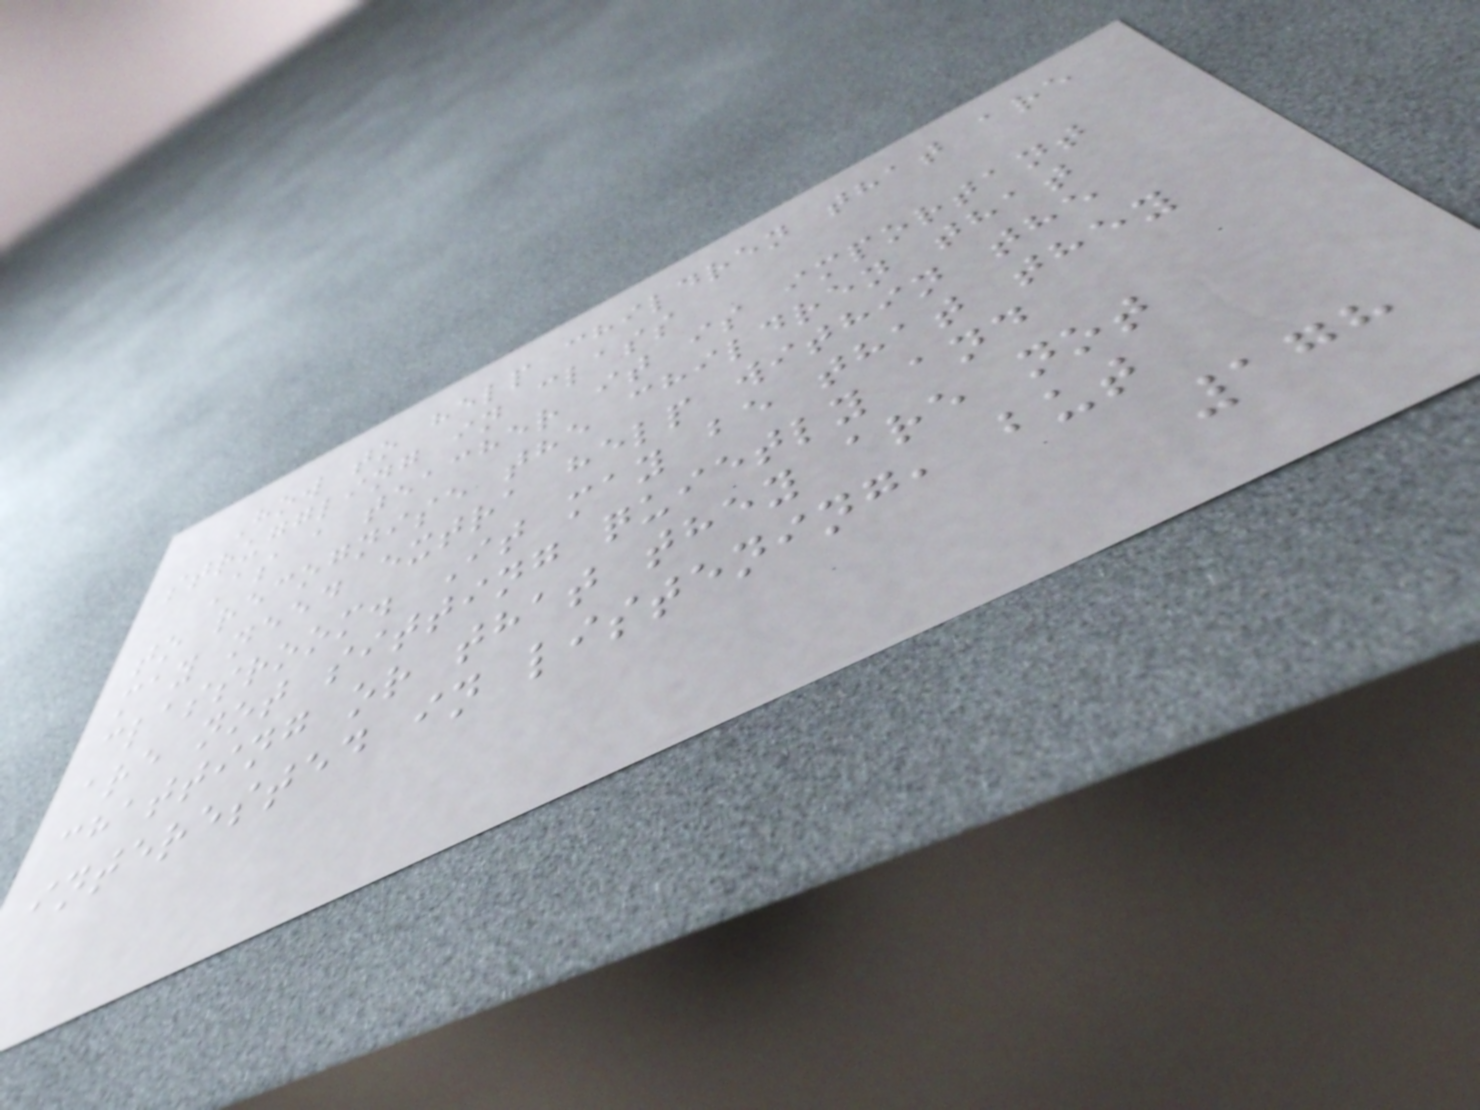How to help children that are
struggling in class
As a teacher it is important
to recognise the children that
may need extra help within the
classroom. It may be that they
are not sitting quietly and
chatting or that they are not
interested in listening, but
178
